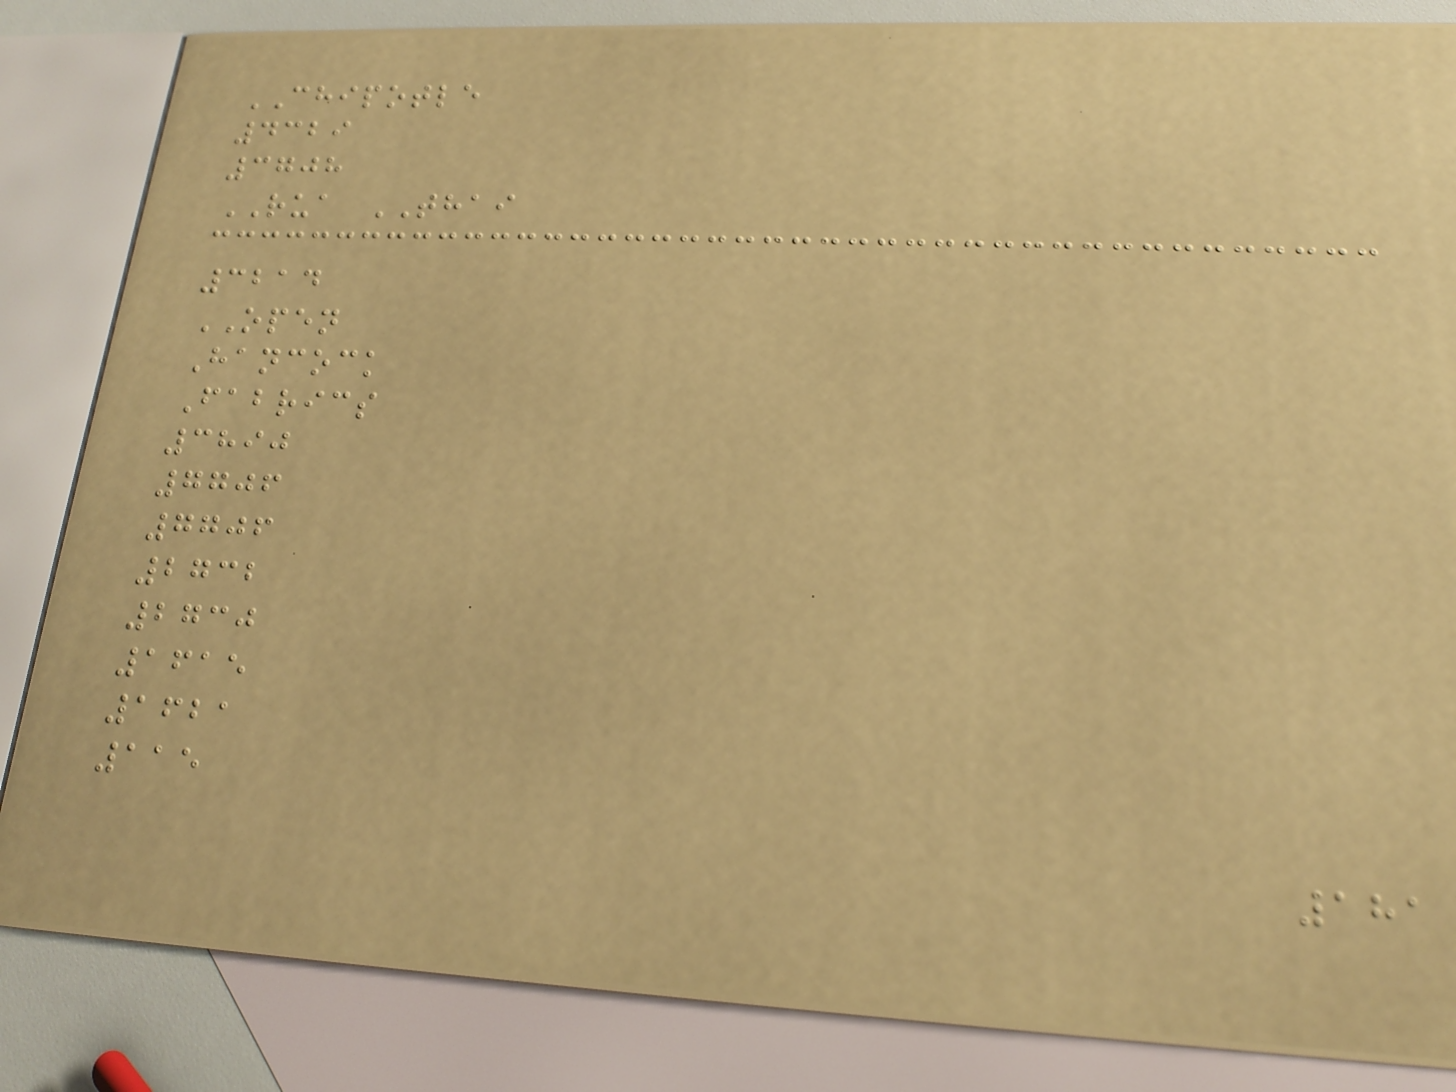CHIPOTLE
4329
3708
RUA THAI
3214
OPEN
Hancock
Fabrics
3890
7706
7706
2732
2730
1615
1621
115
181
